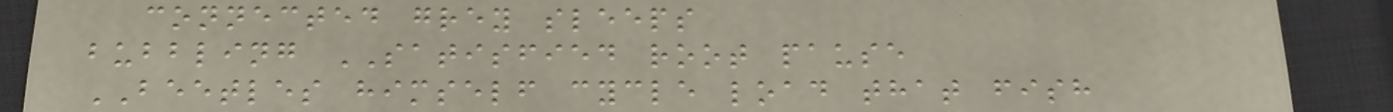connected grey sleeps
bubbling SATISFIED root pause
BEETLES himself cycle load that fish
